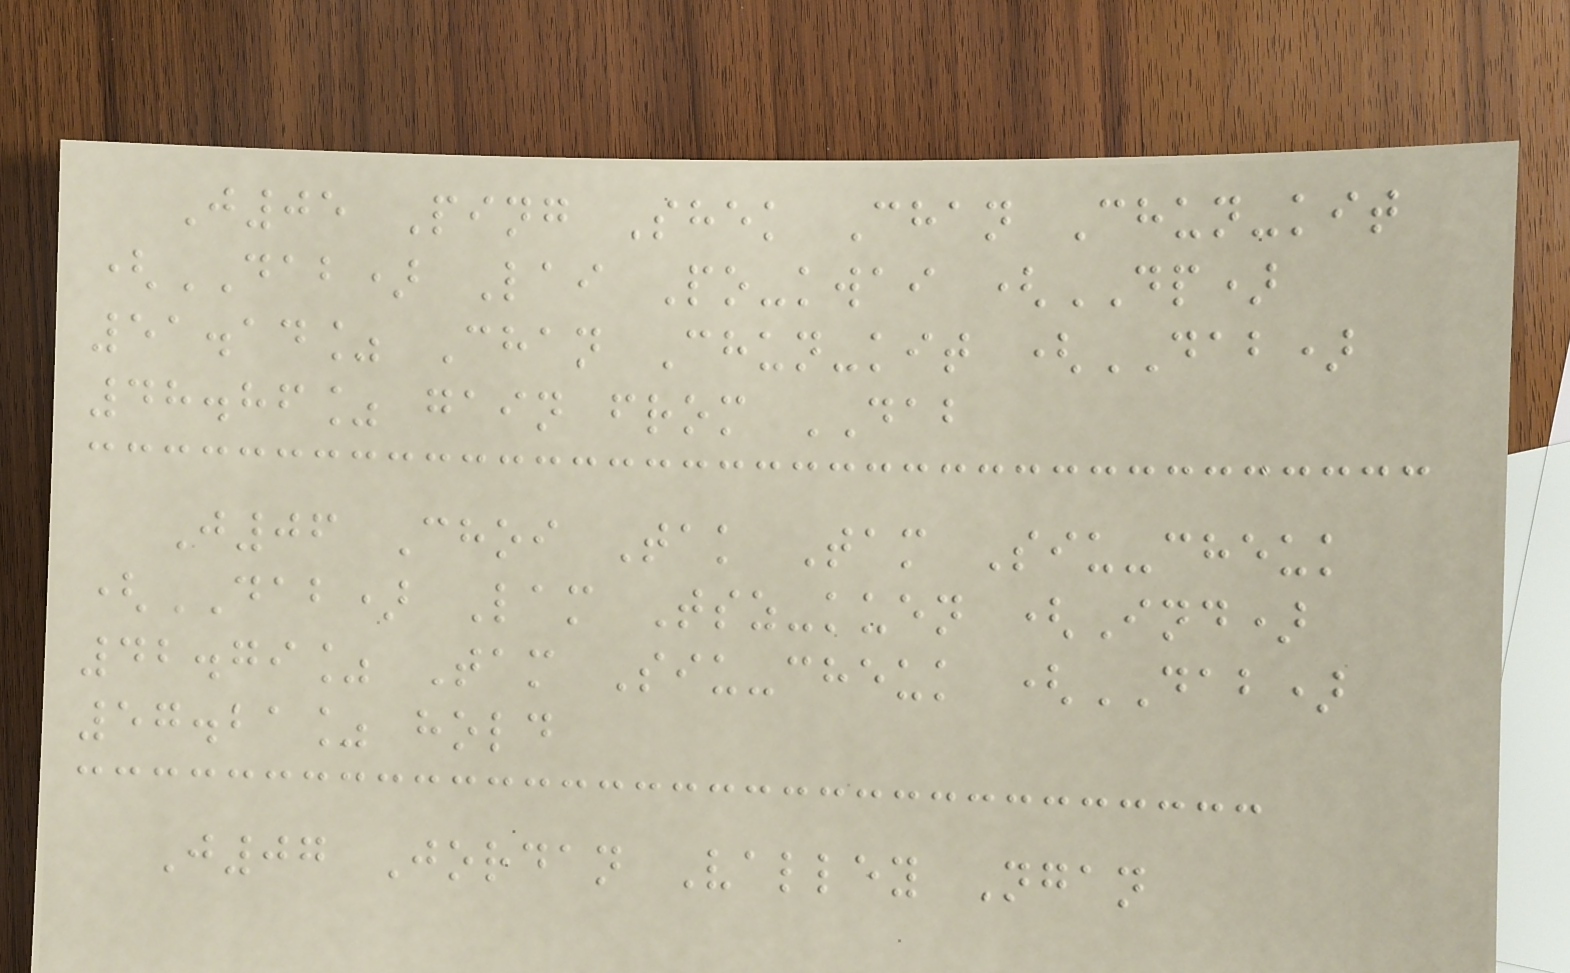J05 Ping Shek Chan Chun-kit
(DAB) Lai Po-kwai (DP)
51.14% Chan Chun-kit (DAB)
48.86% gain from DAB
J06 Choi Tak Tam Siu-cheuk
(DAB) Lam Tsz-kuen (Ind)
42.79% Tam Siu-cheuk (DAB)
57.21% hold
J07 Jordan Valley Ngan
